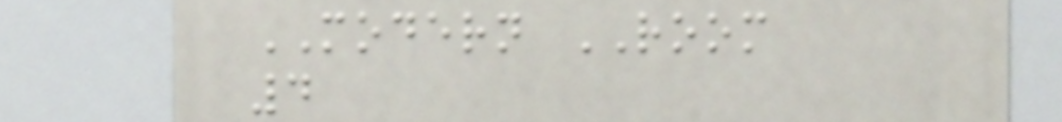MODERN ROOM
4
